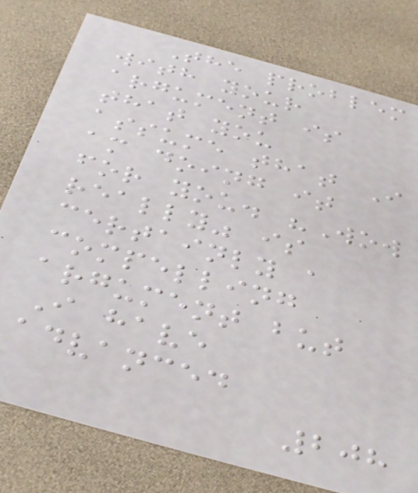The problem
with your
argument is
that you
assume that I
am doing it
for you. "Wow
really" is
certainly a
compelling
argument but
I have
advanced
208
